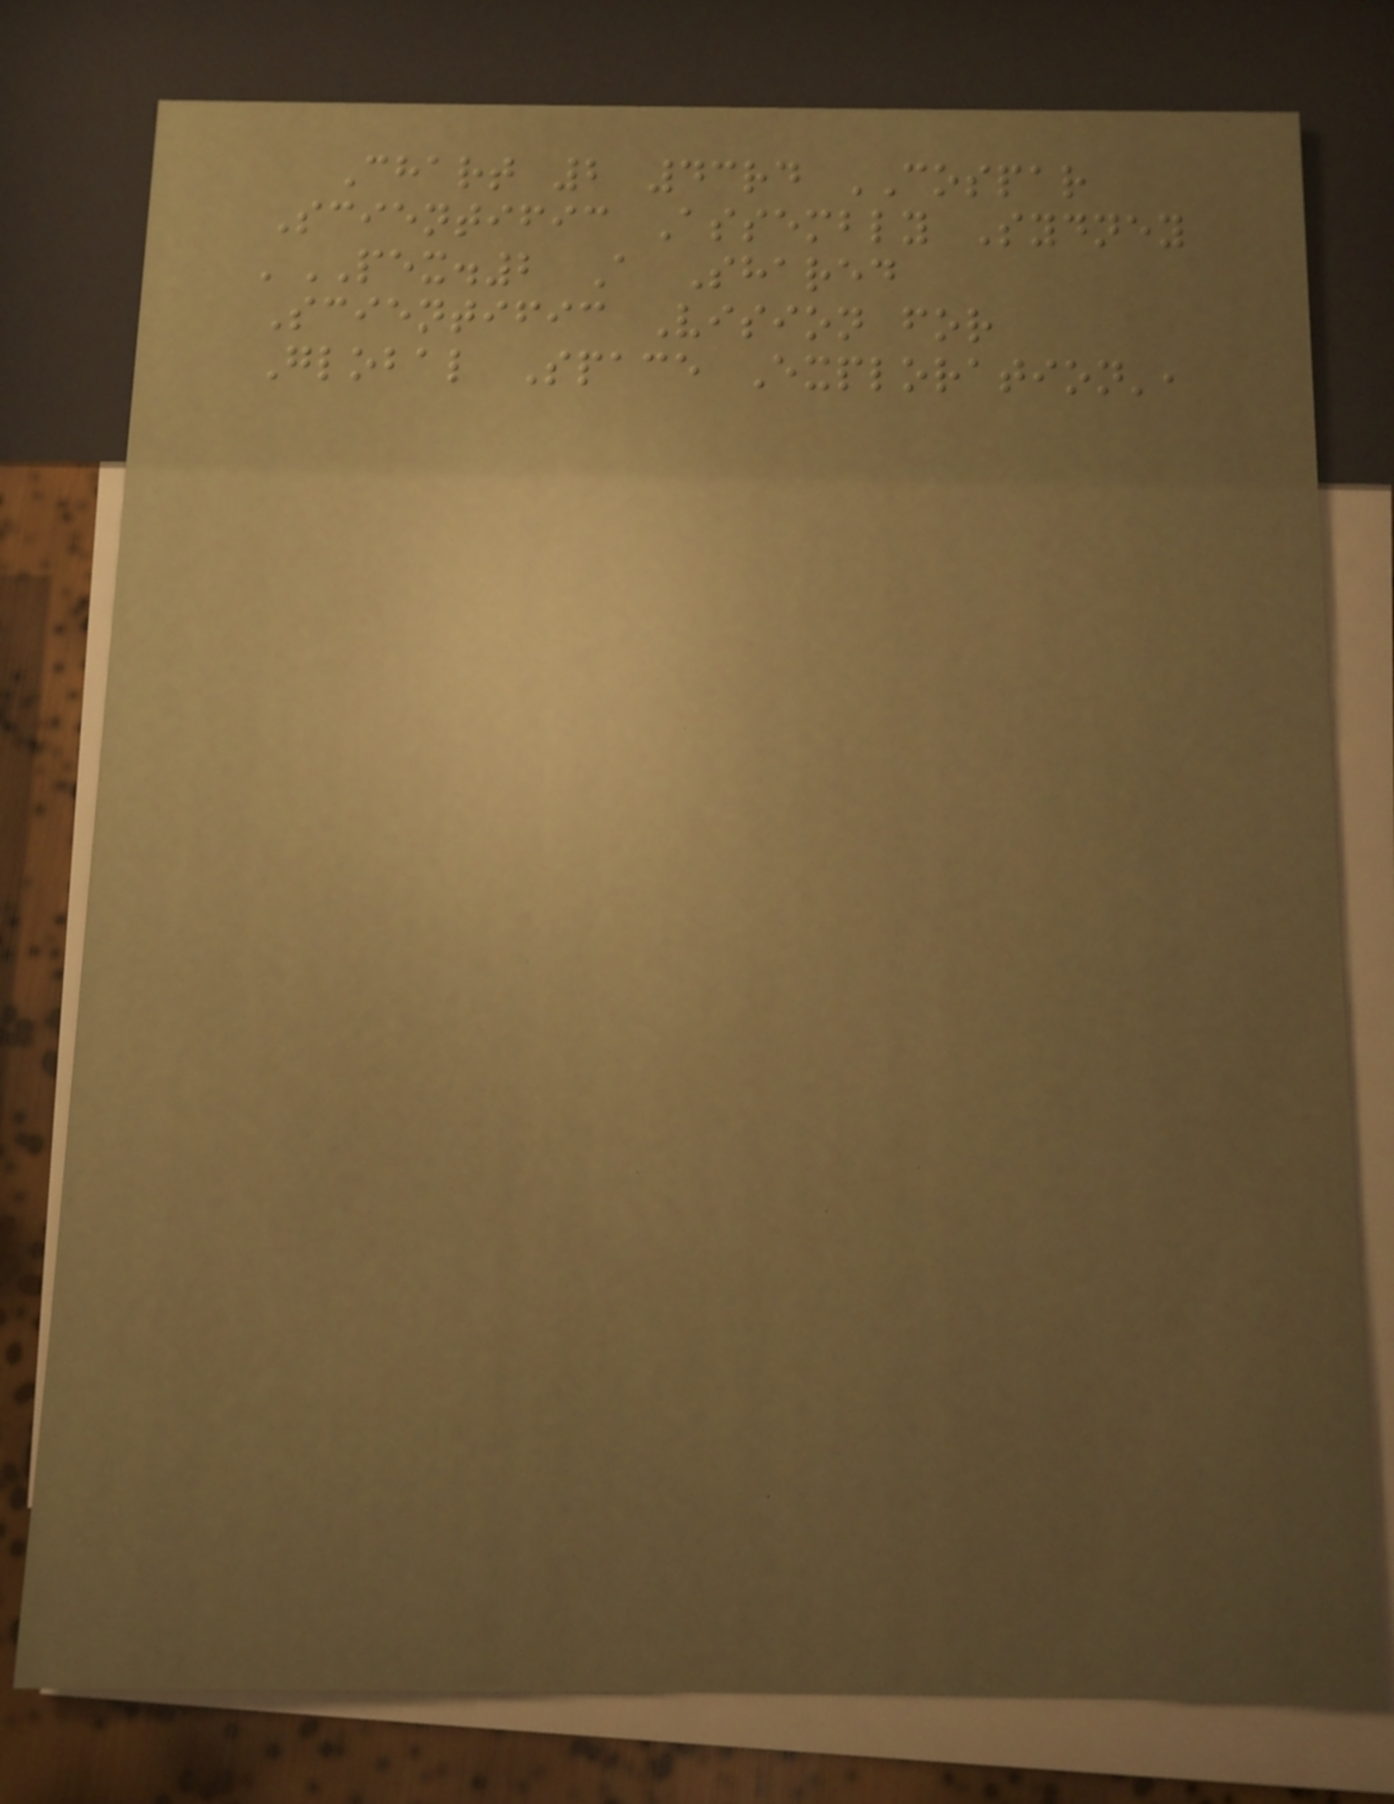Chart 2 43rd COSPAR
Scientific Assembly Sydney
'PEX.2 A Shared
Scientific Vision for
Global Space Exploration',
